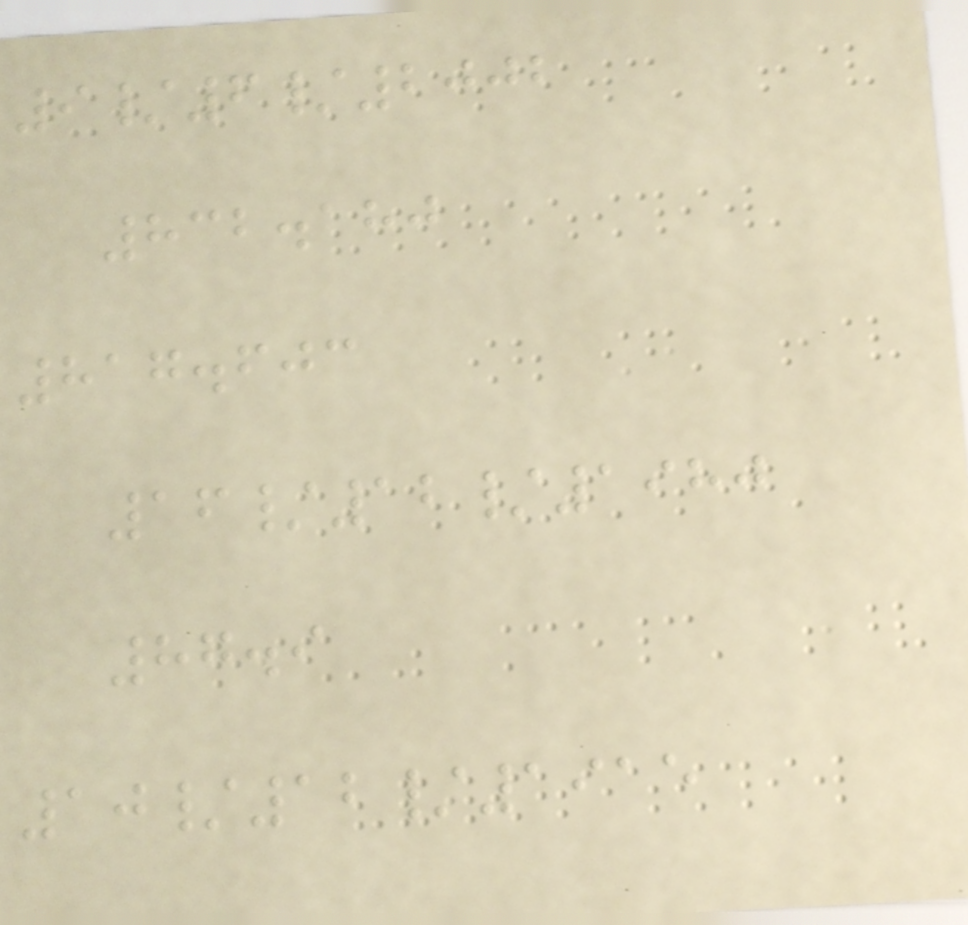9/6/2002
832.180
817.603
16/12/1980
87.9
10/12/1915
